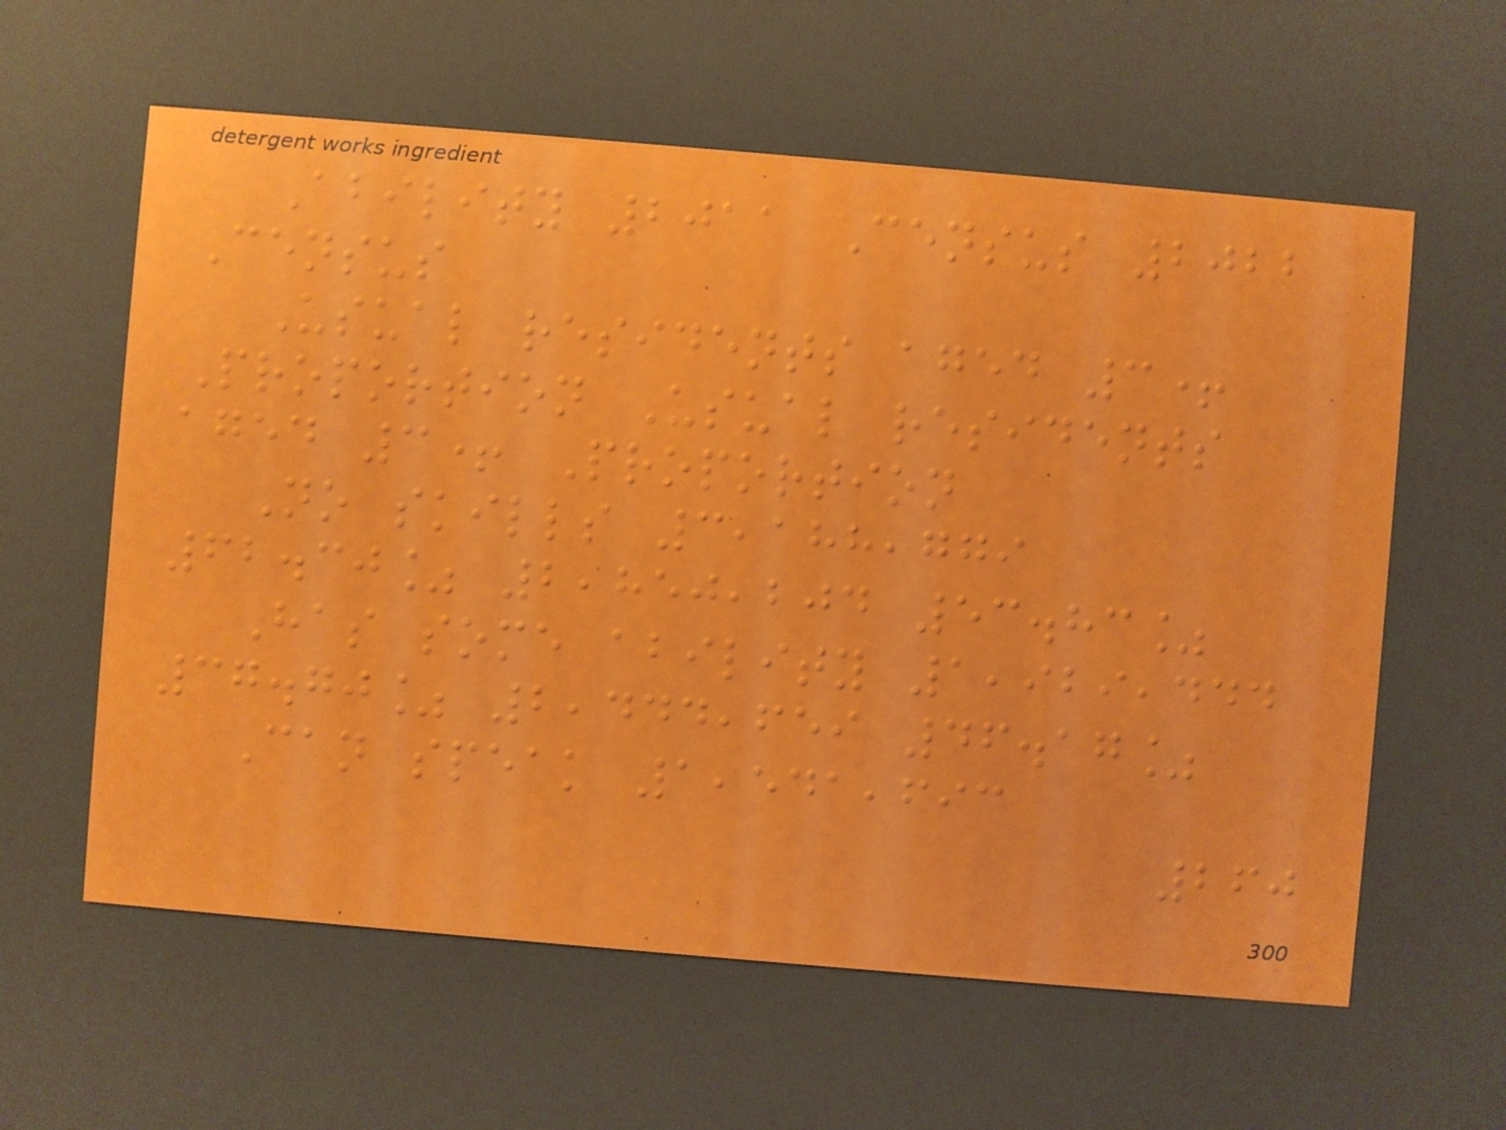Ability 2011 Census 2022
Census
Usual residents aged 3+
Proportion Usual residents
aged 3+ Proportion
No skills 3,188,779
62.30% 2,850,204 53.83%
Has some ability 1,929,444
37.70% 2,444,659 46.17%
Can speak 1,541,693
260
